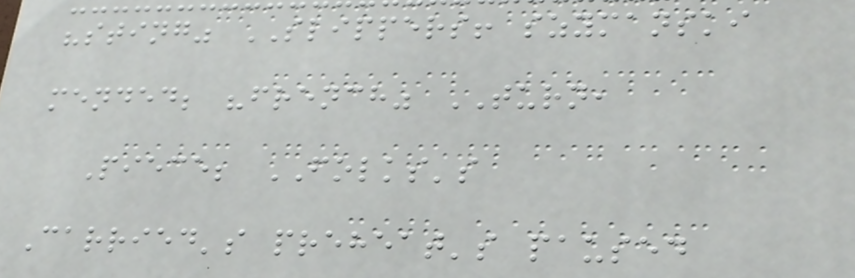"sting" SLIPPERS! szymanski
mended; "french" TURN,
Piece; FOLKS's
Carried's preheat's paused
